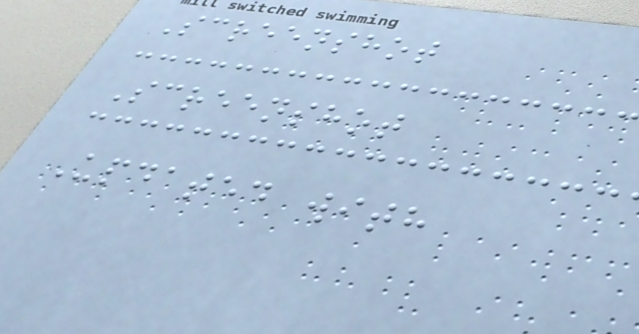Screenshot
Screenshot
Updated with
